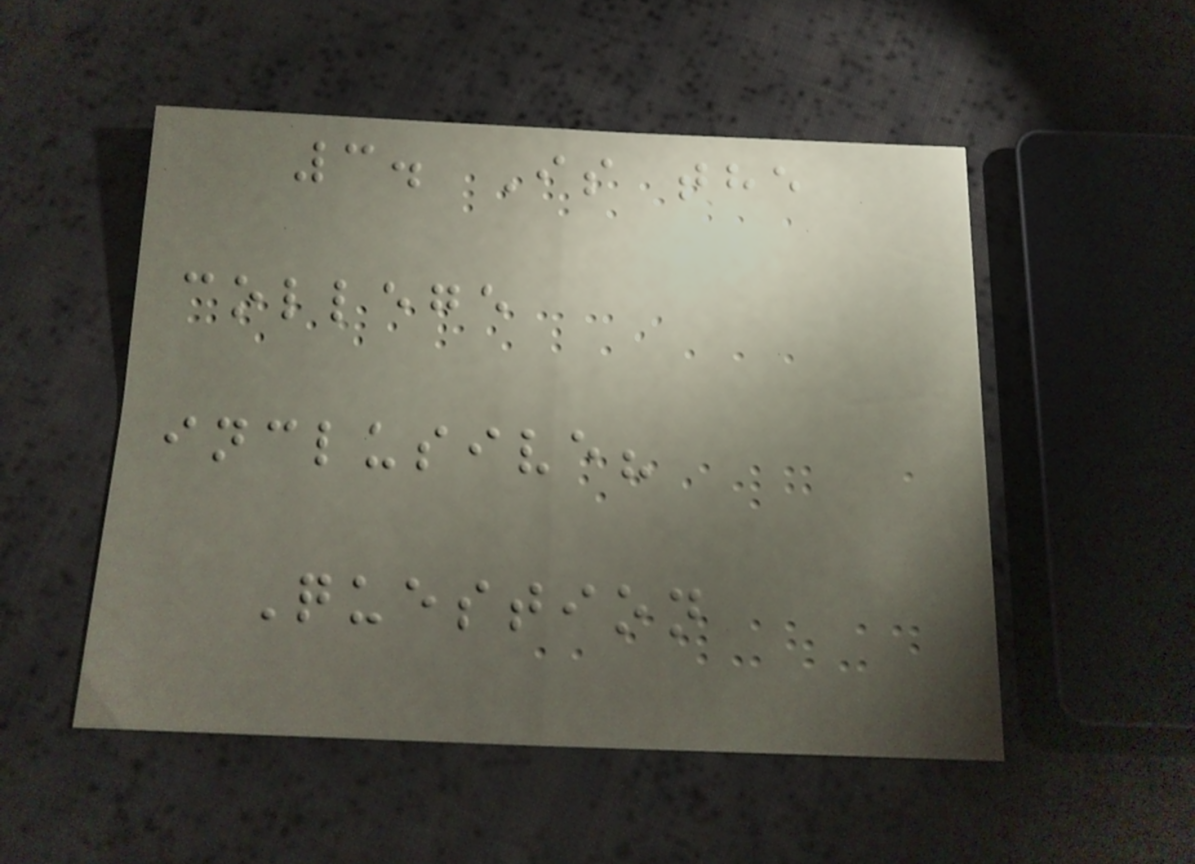3. Is the
college
inclusive?
Question
